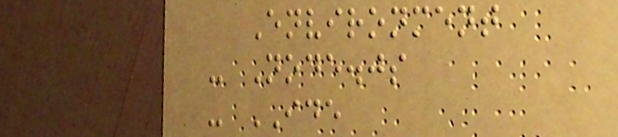Environment
- Node.js
- IDE
